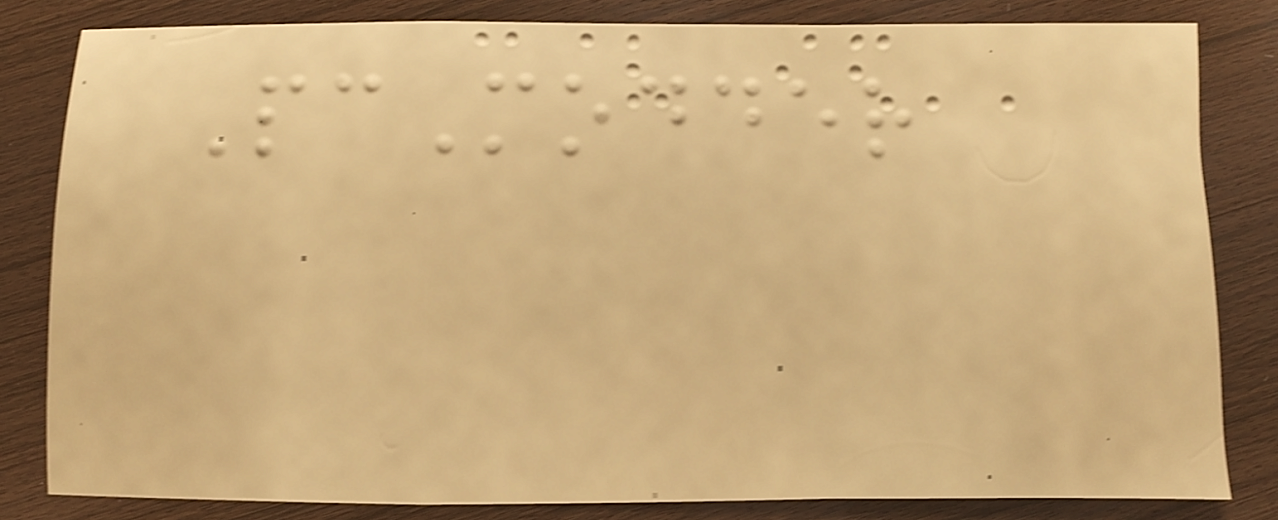PcModder
